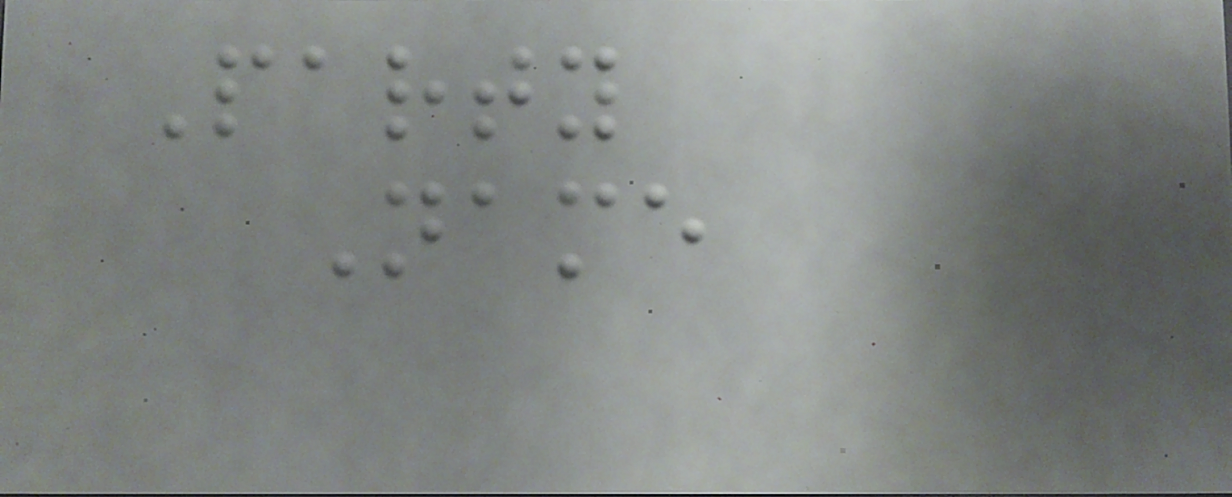Party
Name
